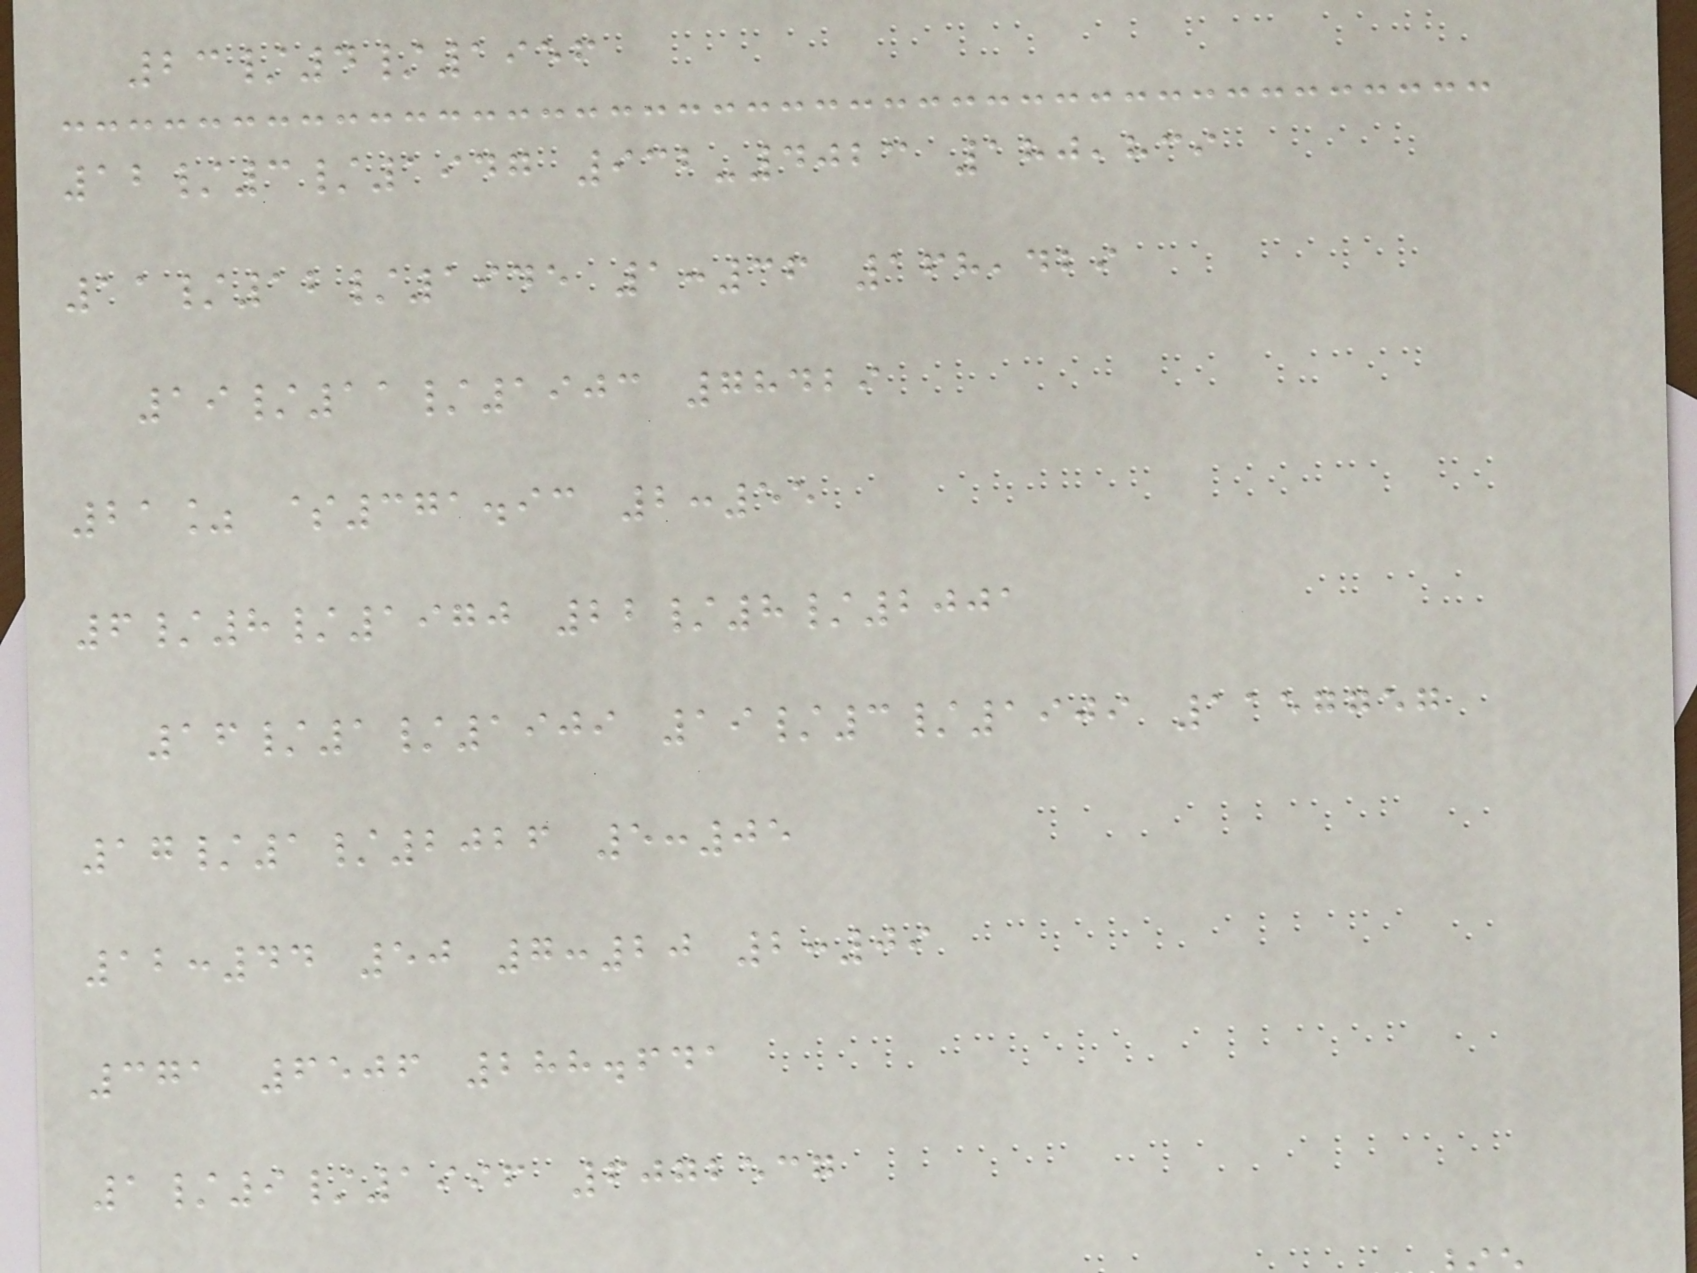23/4/1956
12/3/1947 932-4023 180,839
11/12/1945 1:36 168,429
19/11/1903 78429
21% $371.93 2:55
6/8/1970 22/8/2001
16/1/1909 19/3/1909 1157757
17/1/2026 5:05
12:44 50 7:20 2:09
371 6506 288.641
1/9/1996 6072537
